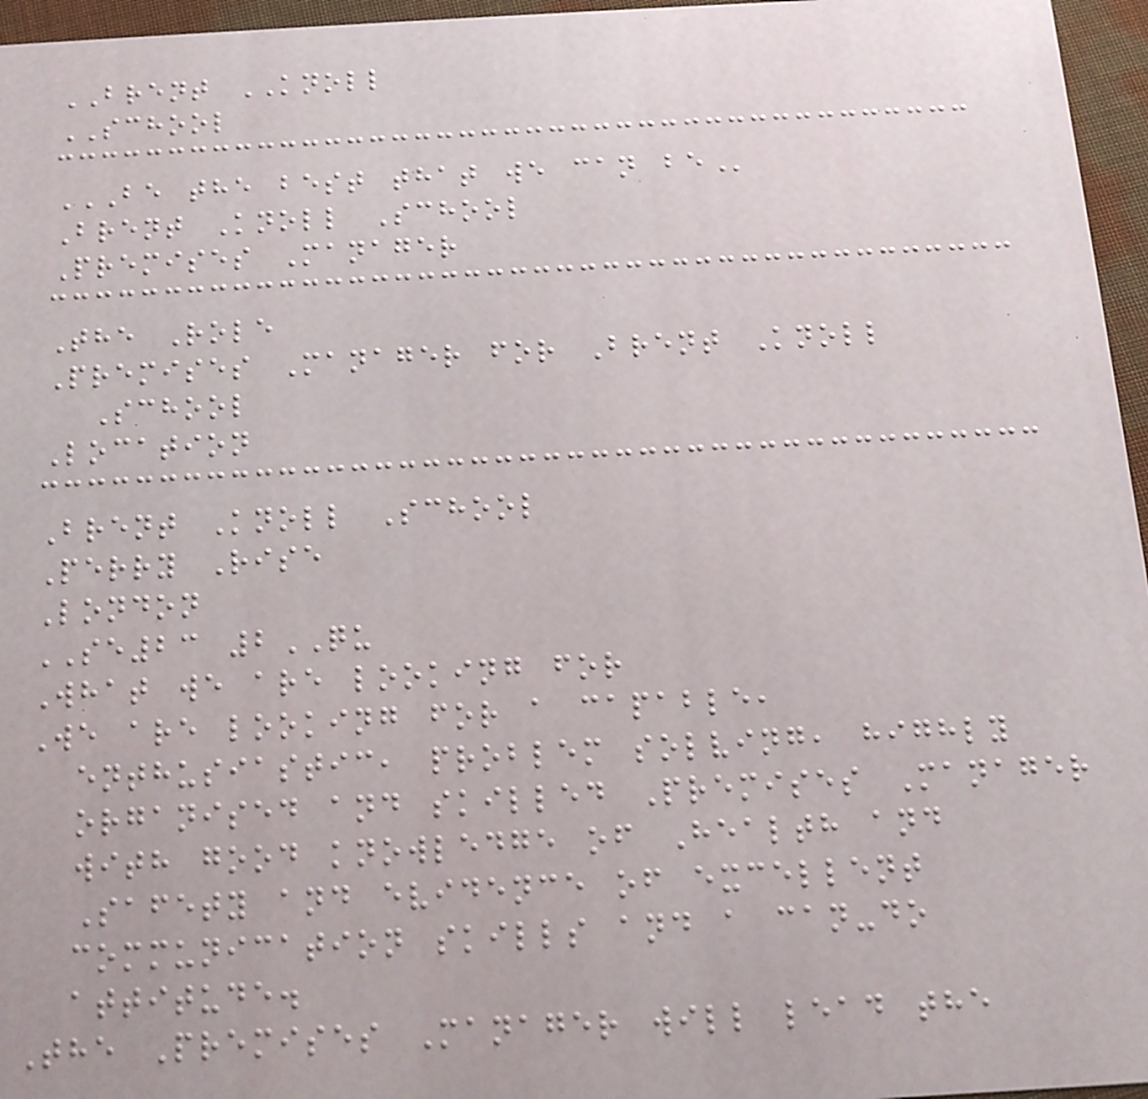BRENT KNOLL
SCHOOL
BE THE BEST THAT WE CAN BE
Brent Knoll School
Premises Manager
The Role
Premises Manager for Brent Knoll
School
Location
Brent Knoll School
Perry Rise
London
SE23 2QU
What we are looking for
We are looking for a capable,
enthusiastic, problem solving, highly
organised and skilled Premises Manager
with good knowledge of Health and
Safety and evidence of excellent
communication skills and a can-do
attitude.
The Premises Manager will lead the
